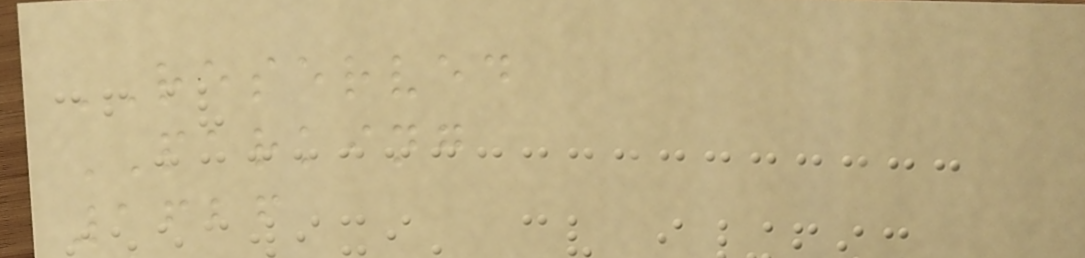RESERVED
PARKING
1626
